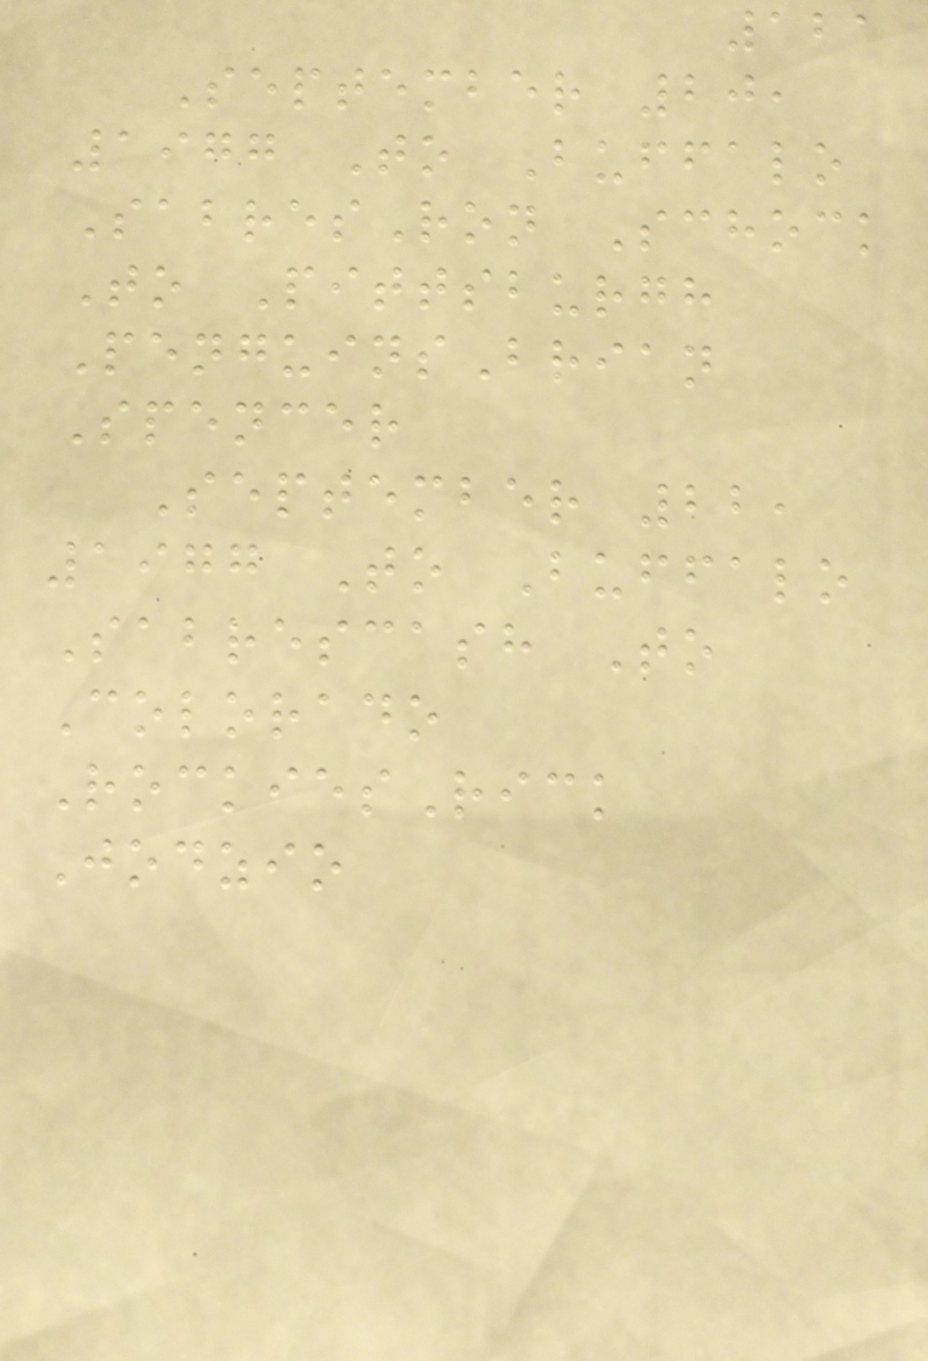121
September 20,
1977 To Buffalo
SabresRon Schock
To Pittsburgh
PenguinsBrian
Spencer
September 22,
1977 To Buffalo
Sabrescash To
Colorado
RockiesRick
Jodzio
